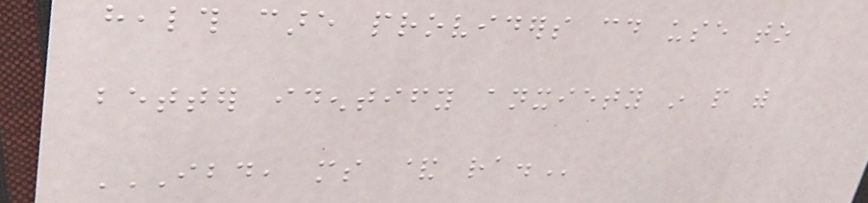health care providers could use to
better identify anxiety in people with
IBD, MS & RA.
